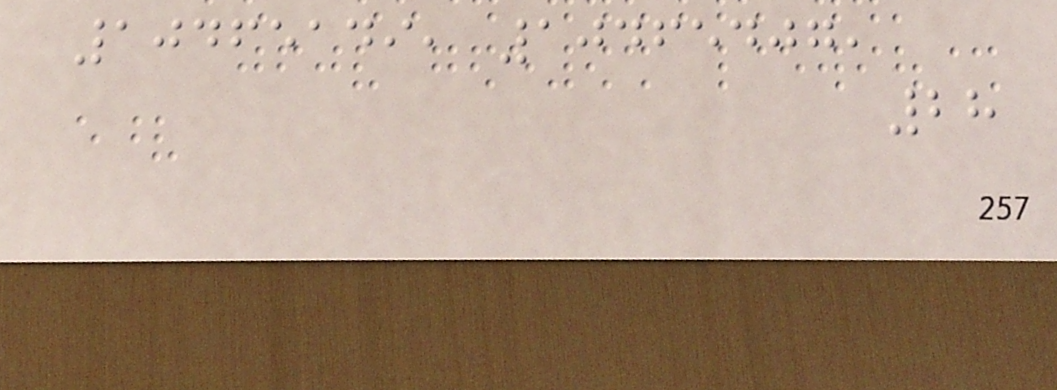10465149, 10465407,
28
